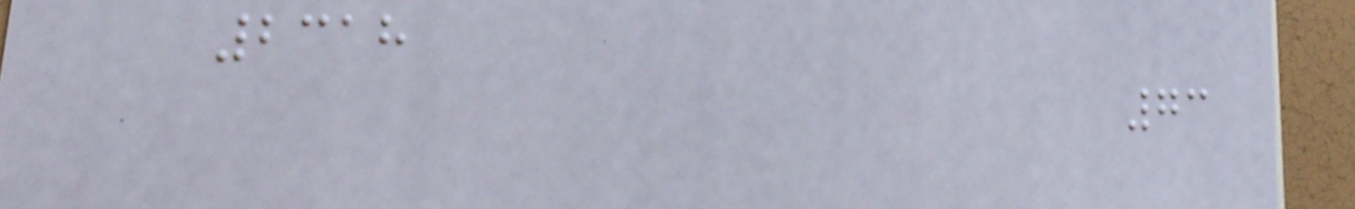2318
73
